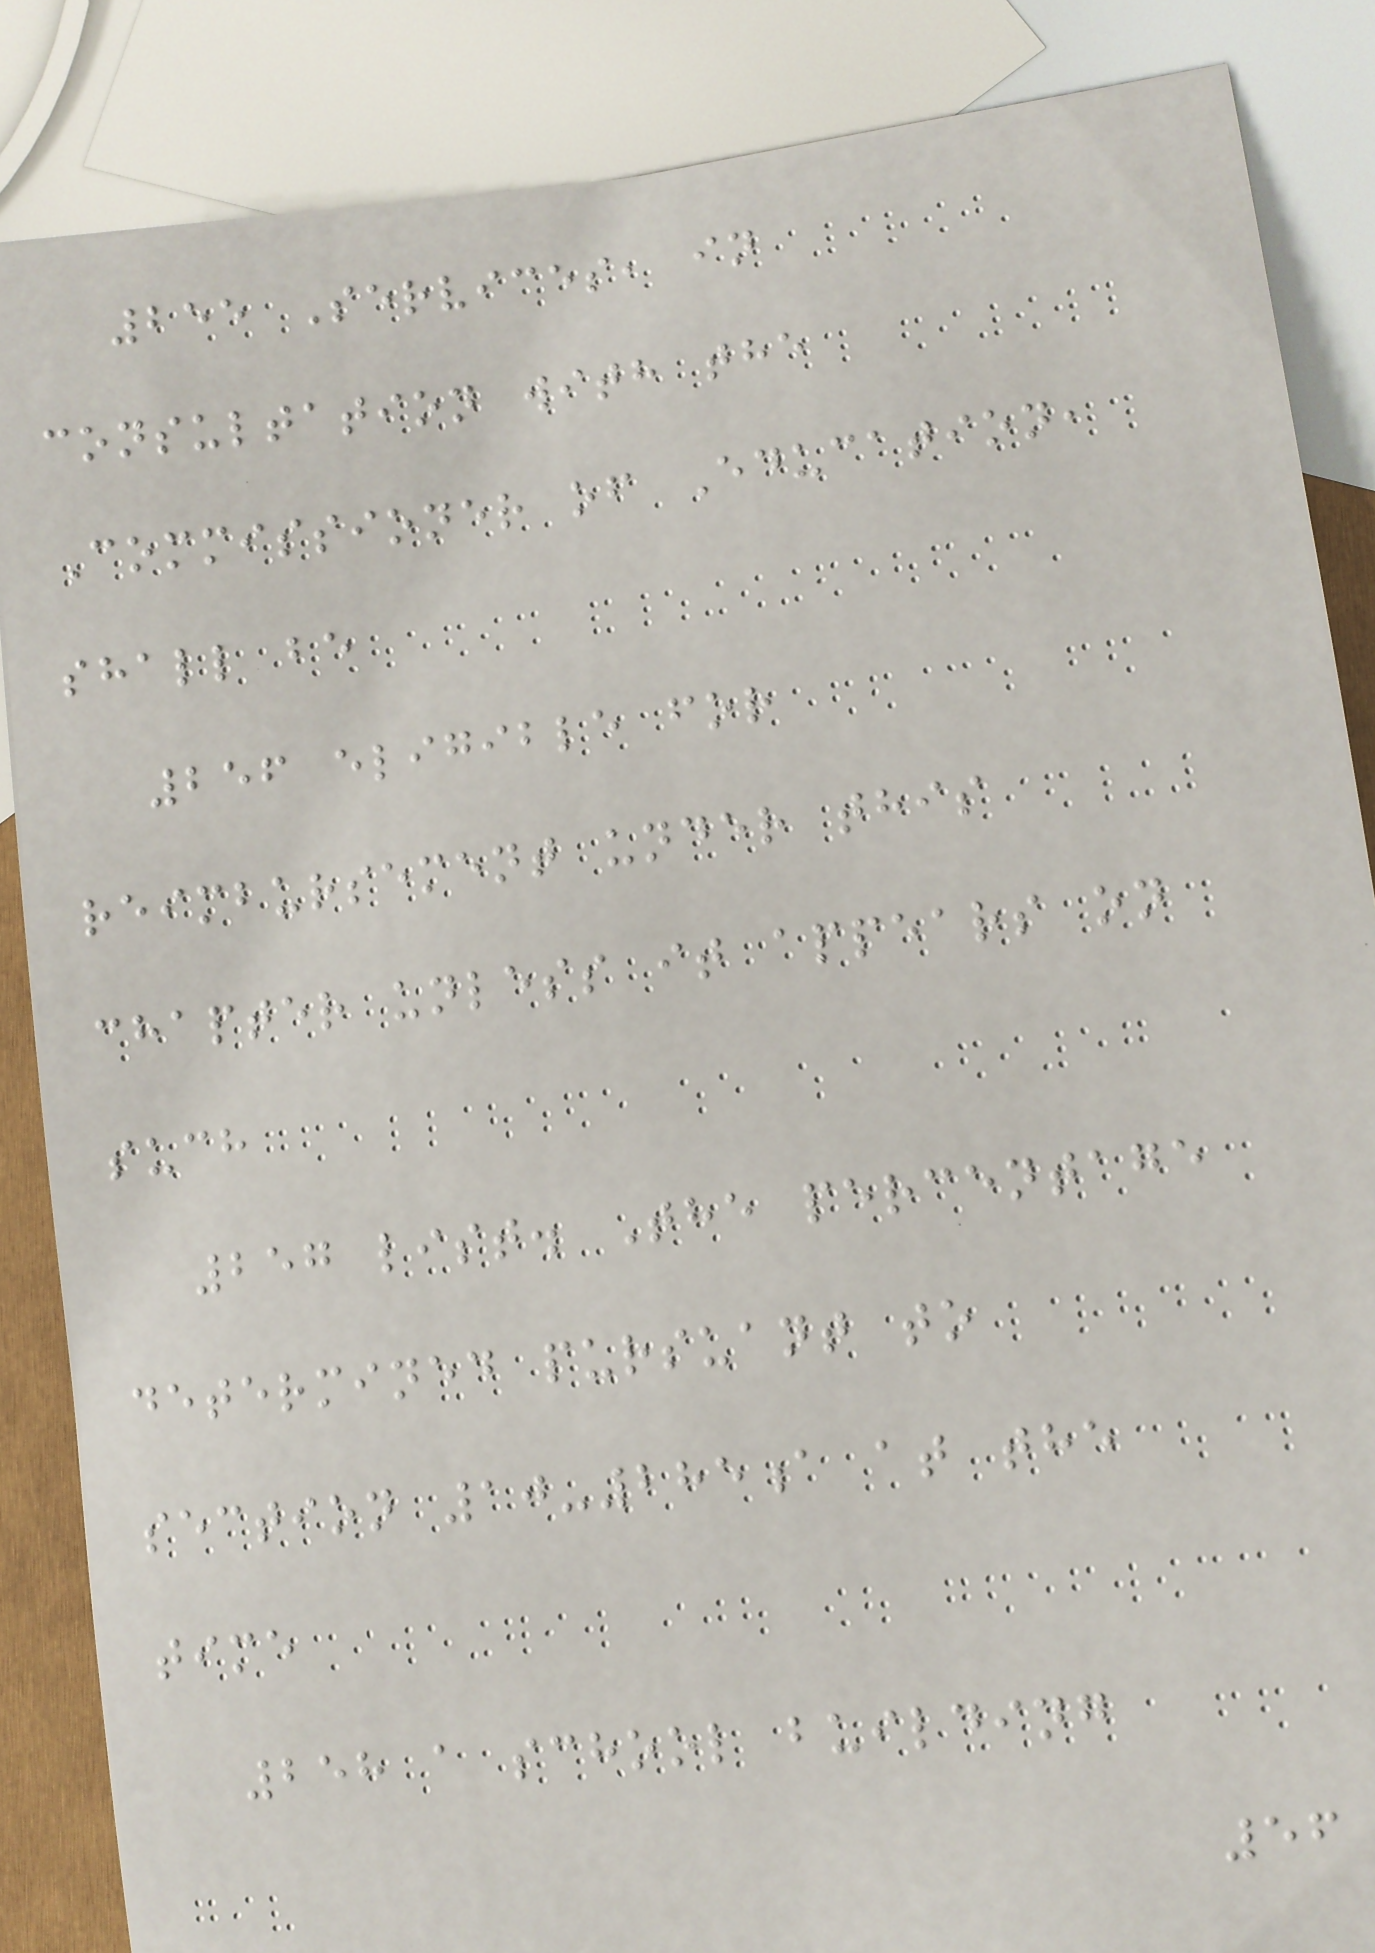255 Services, in
consultation with the
Commissioner of Education,
shall be
256 eligible for
reimbursement under this
chapter unless it appears on
such
257 list. The percentage
determined pursuant to
section 10-285a at the
time
258 a school building
56
